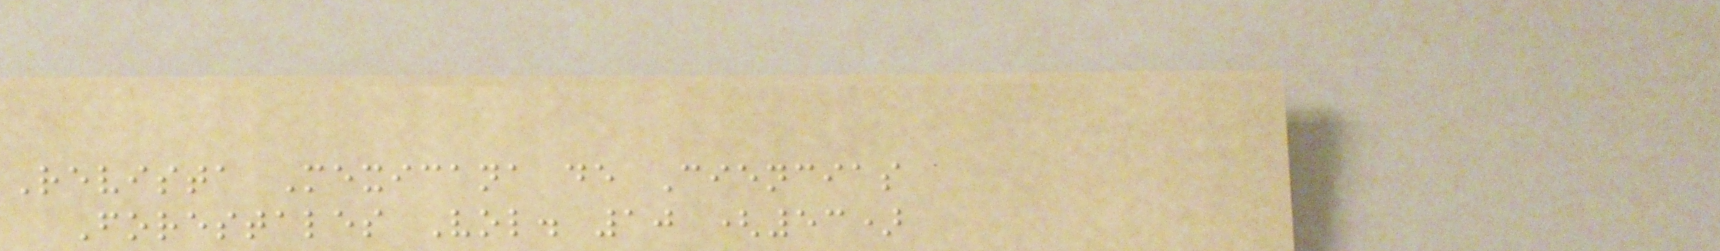Revista Mexicana de Ciencias
Forestales Vol. 10 (53)
